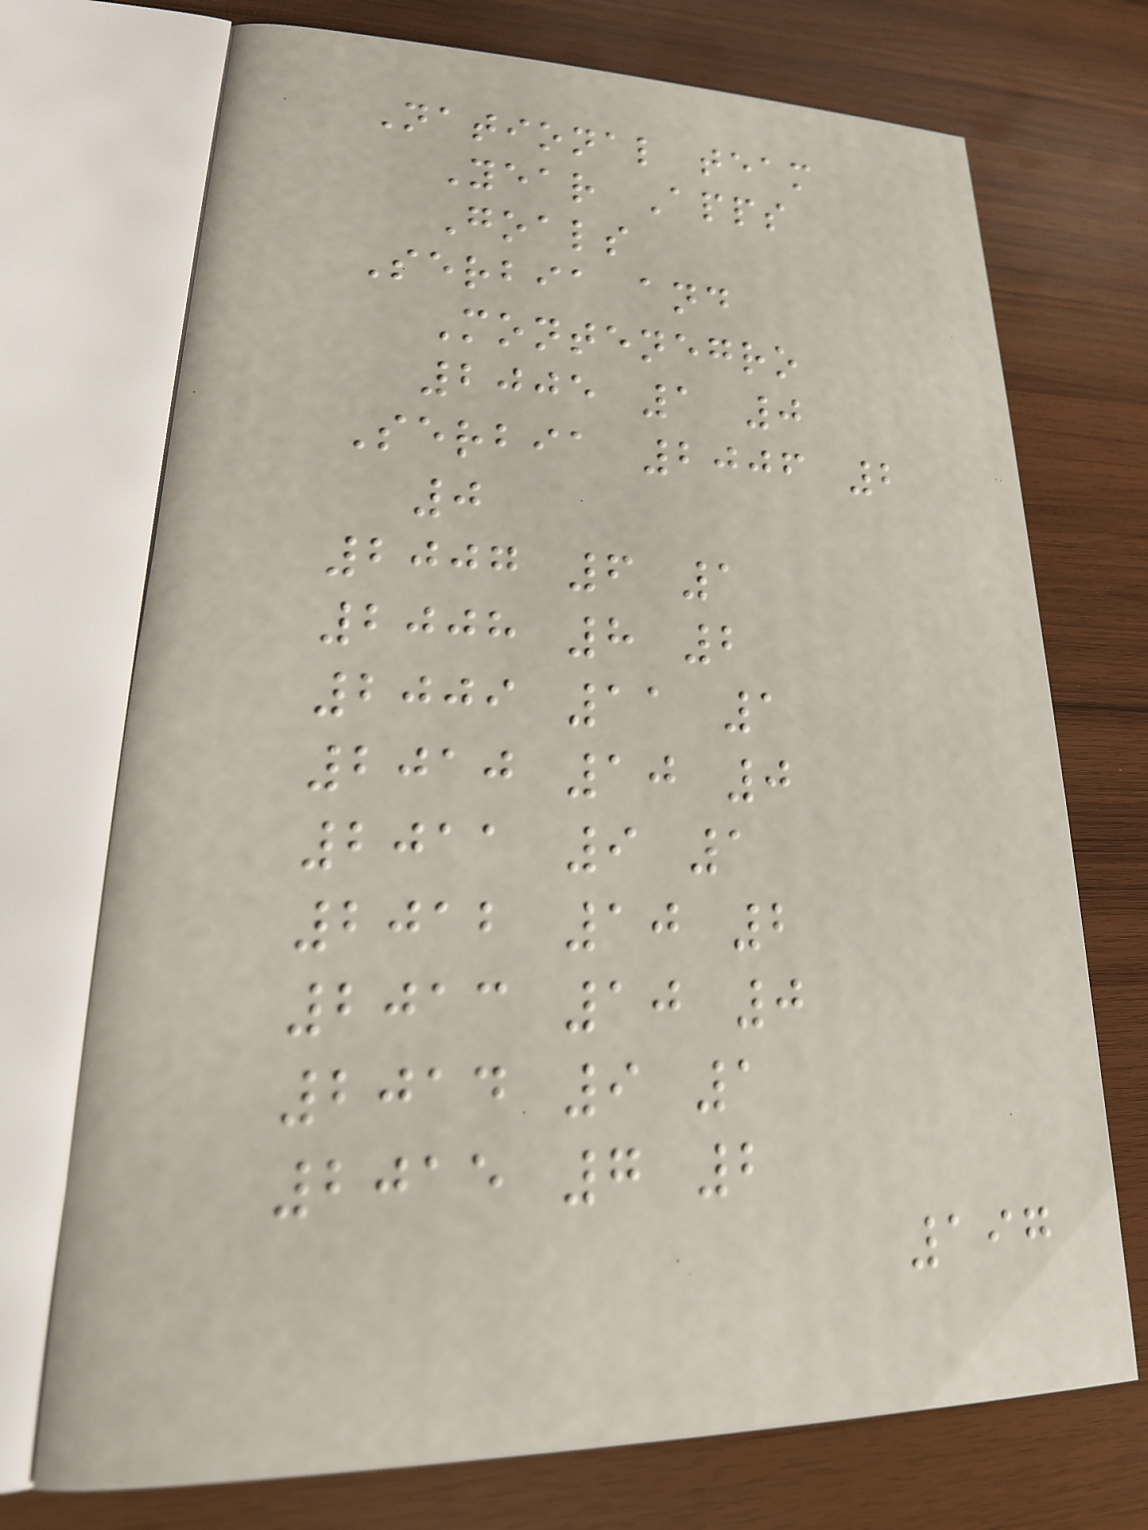National team
Year Apps
Goals
Serbia and
Montenegro
2005 1 0
Serbia 2006 2
0
2007 6 1
2008 8 2
2009 11 1
2010 10 0
2011 9 1
2012 10 2
2013 10 0
2014 9 1
2015 7 2
197
